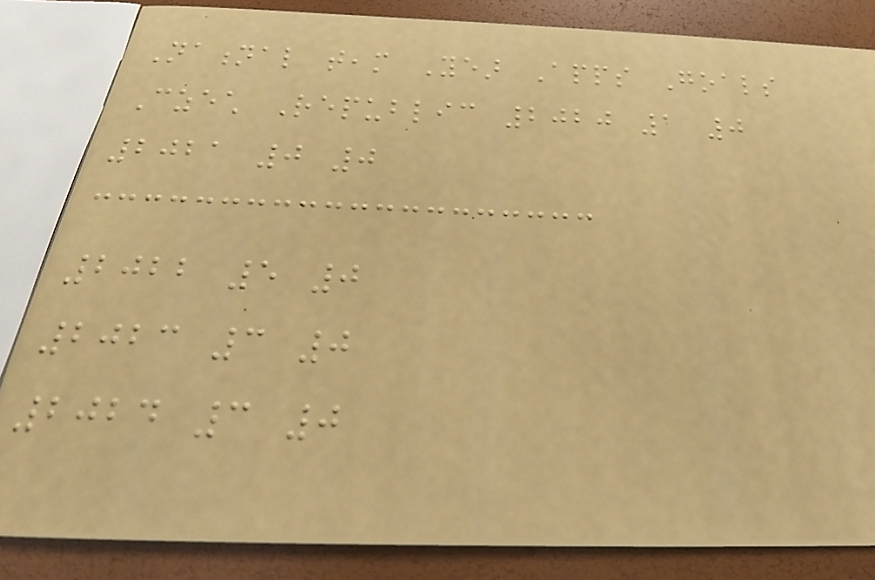National team Year Apps Goals
Czech Republic 2020 1 0
2021 0 0
2022 5 0
2023 3 0
2024 3 0
